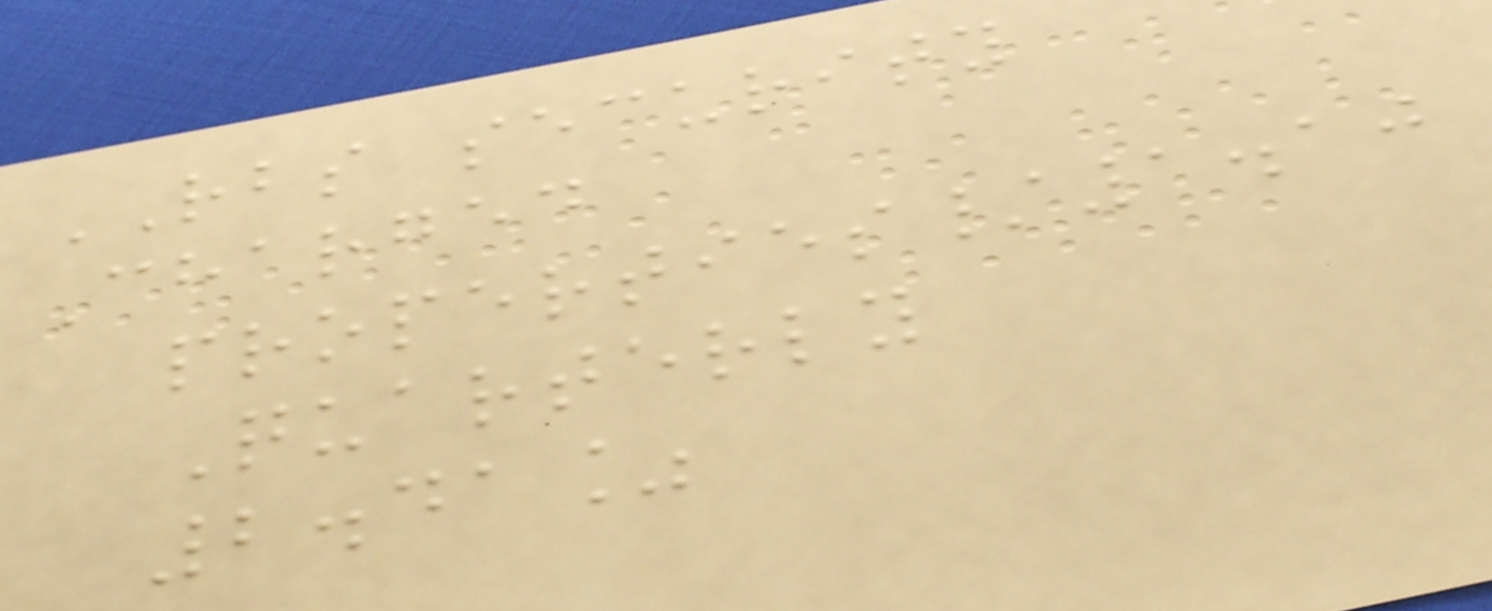RBS security
Charged
properties/1.10
Quarterly
2.41%
